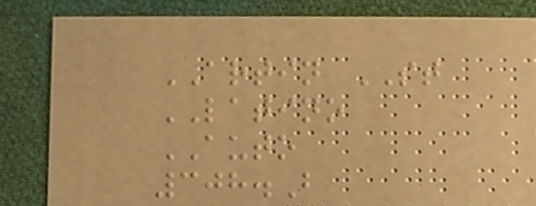ARTIN ST
LATINO
AUTO
308.B
